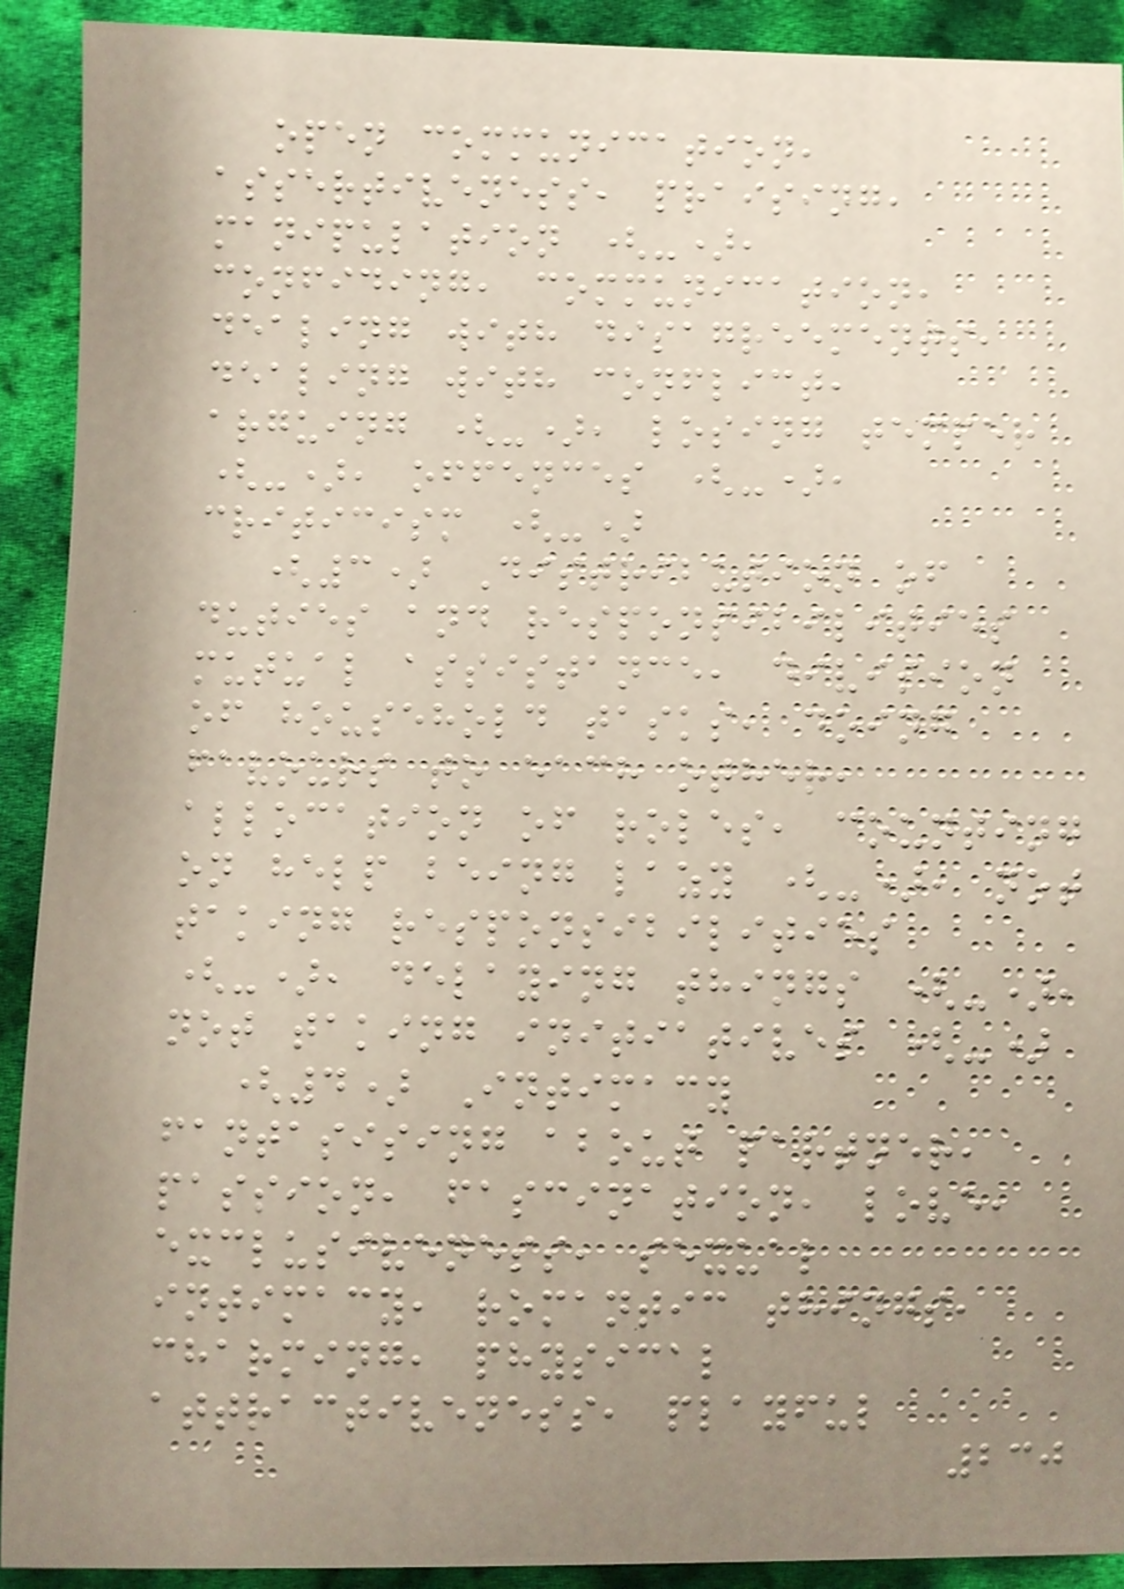open communication,
assertiveness, praising,
manipulation (-),
confiding, communication,
dealing with disagreements,
dealing with conflict,
arguing (-), losing temper
(-), offences (-),
criticism (-)
(3) Distribution of
duties and responsibilities
mutual assistance, division
of household tasks, doing
favours to each other,
allocation of roles, counting
on help being lazy (-), not
taking responsibilities
(-), delaying things (-),
not taking initiatives (-)
(4) Intimacy
fantasising about partner,
passion, fascination, love,
exclusiveness, sexual
intimacy, romantic things,
charming, physical
attractiveness, playful
230
